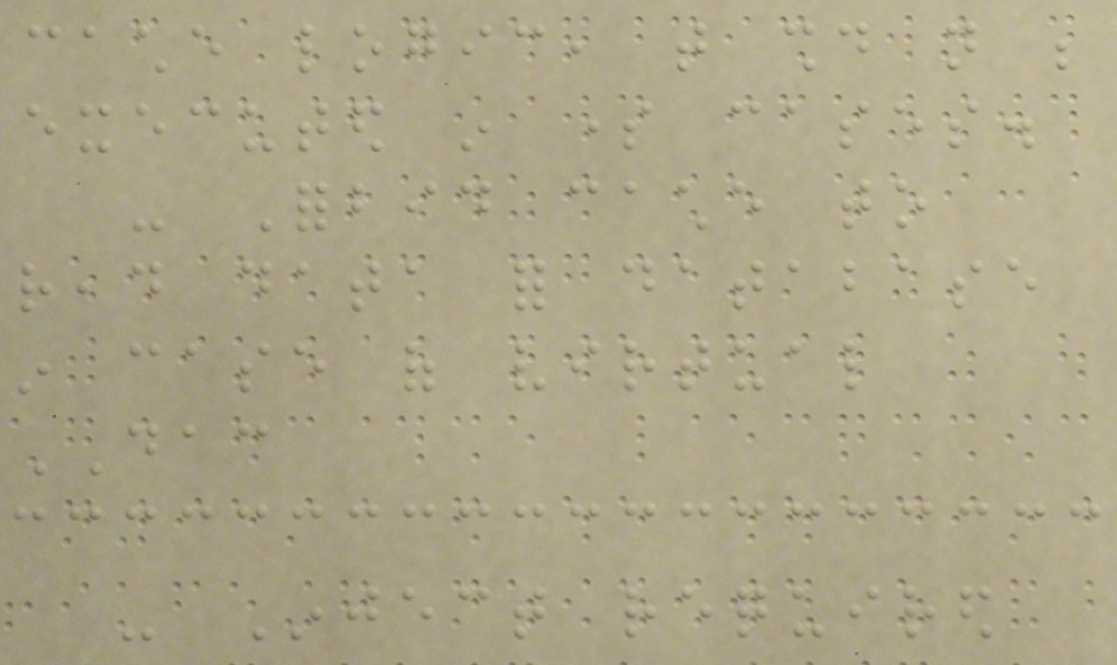cache logic, that should not be
executed in some cases.
- Forbid cache to
read data for database
in case of virtual
DAC
- Inject required
